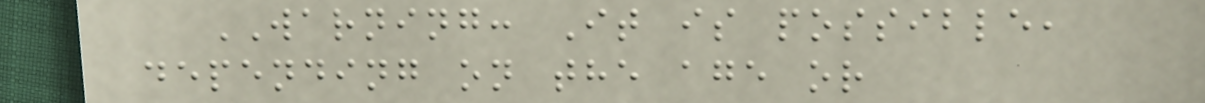WARNING: It is possible,
depending on the age or
